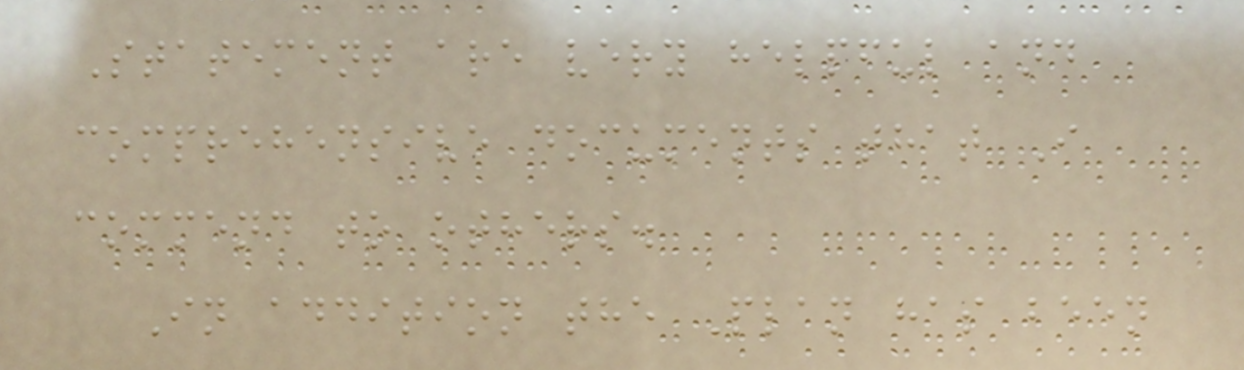Statement are very helpful and
comprehensive documents that I
commend to others.
In addition the Plan has been
